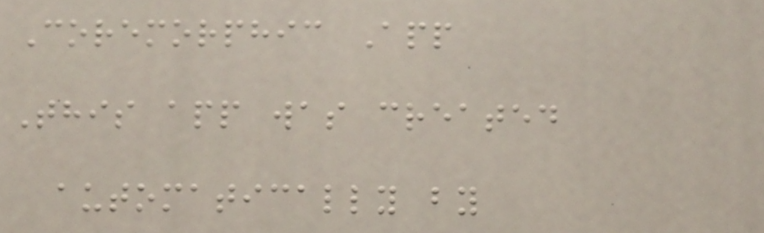Coremorphic App
This app was created
automatically by
